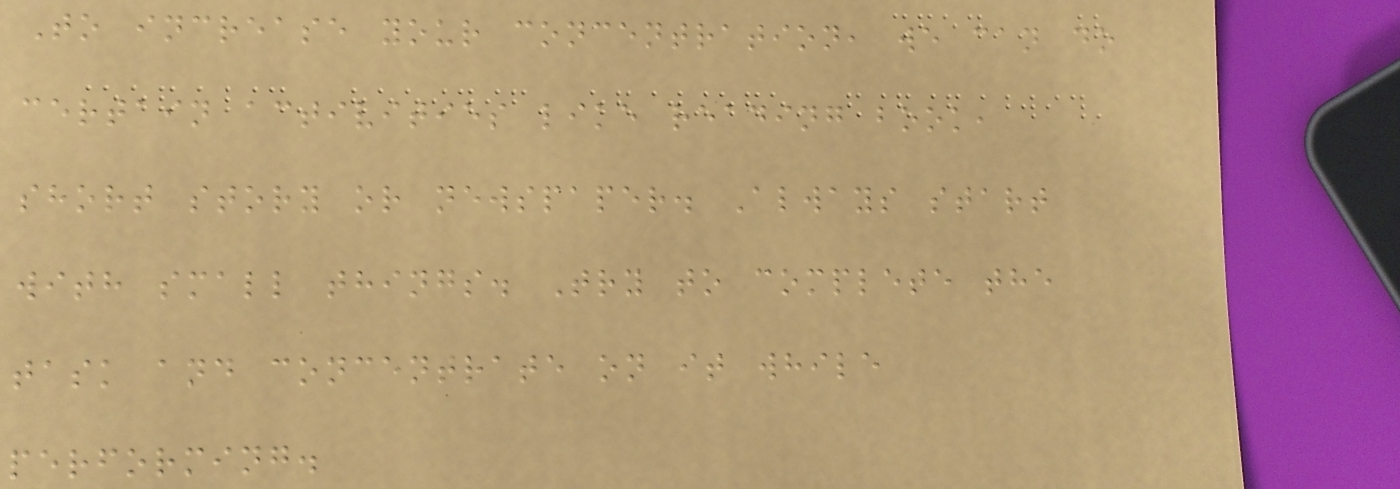To increase your concentration, we can do
certain activities like reading book,
short story or newspaper. Always start
with small things. Try to complete the
task and concentrate on it while
performing.
